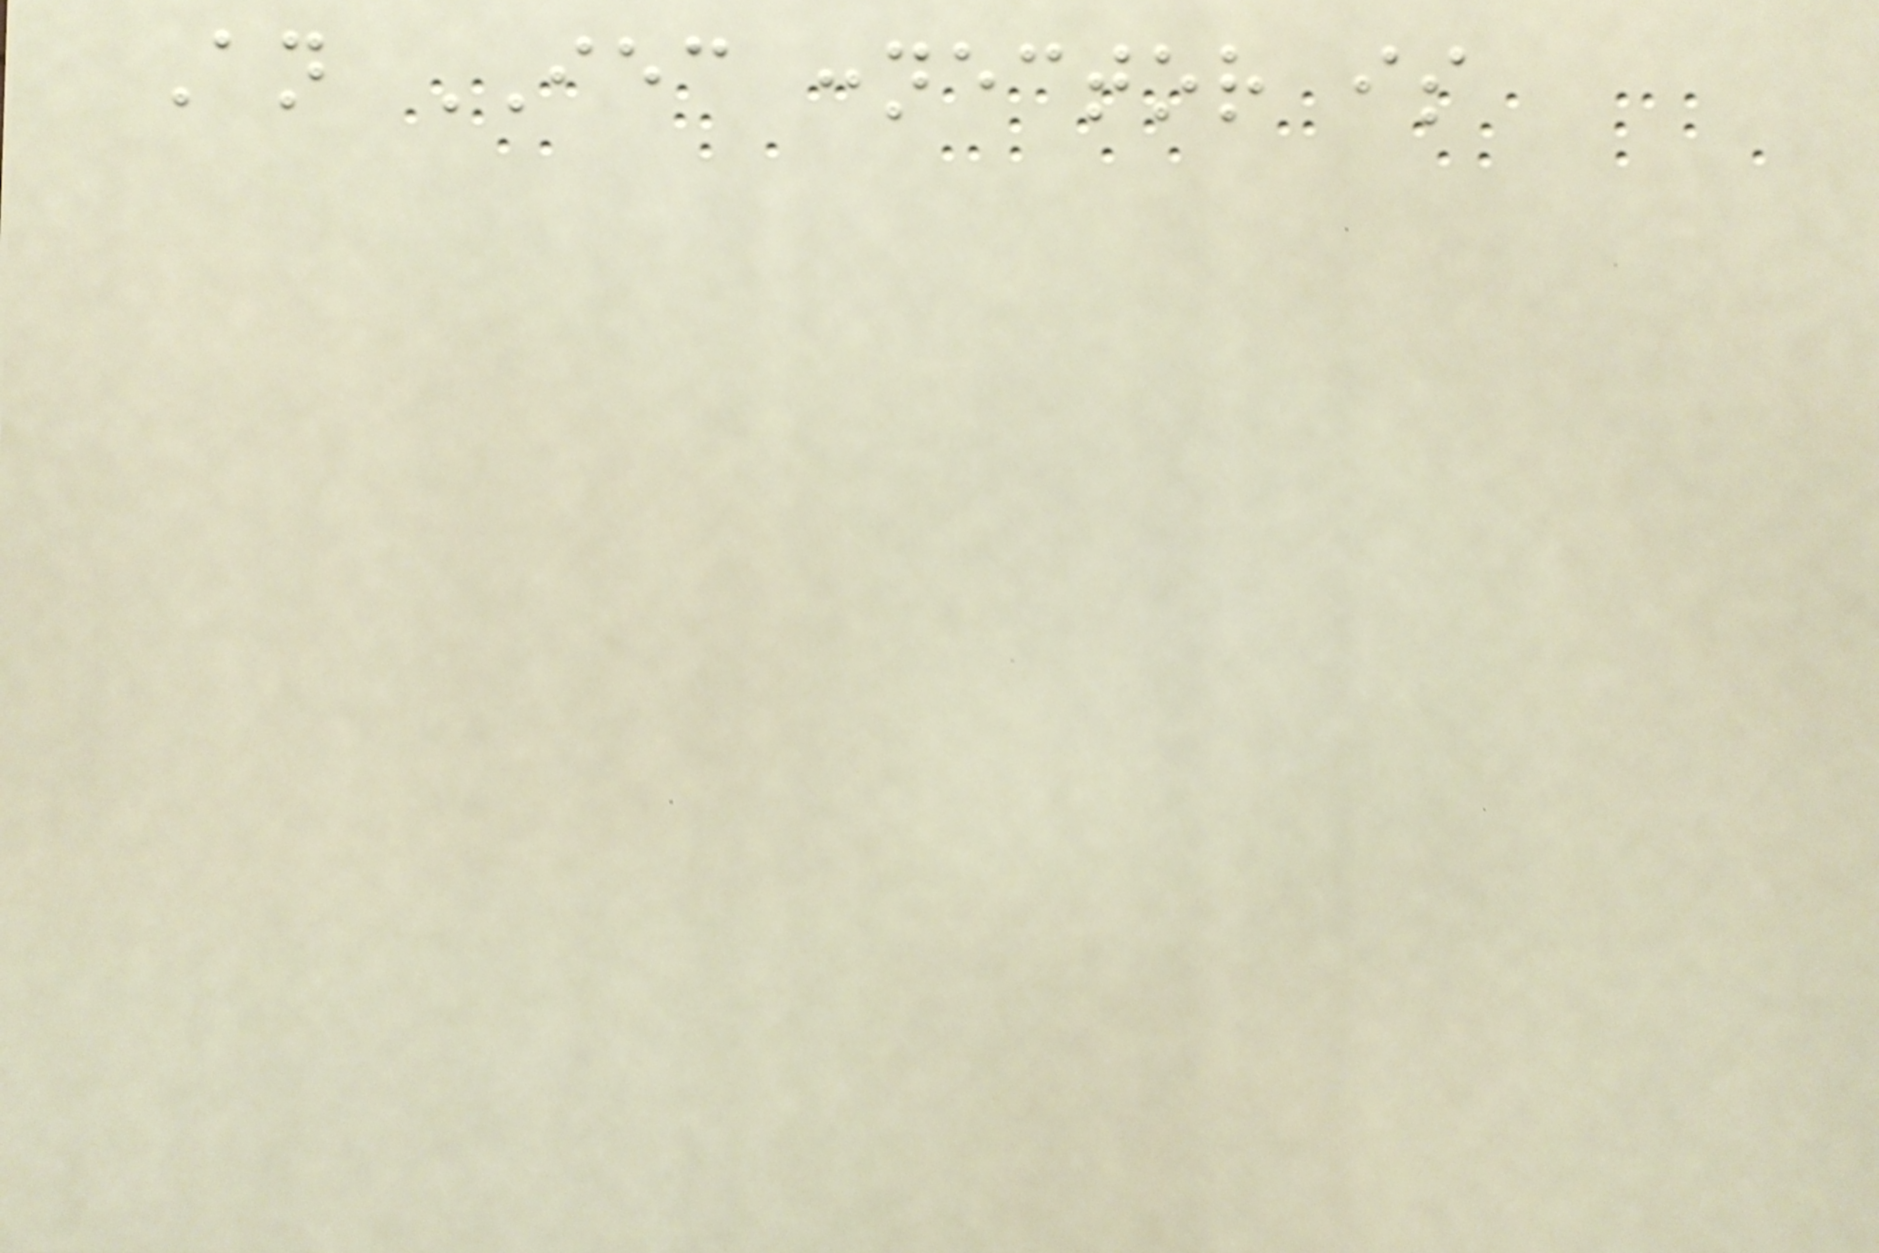An IEC connector is
